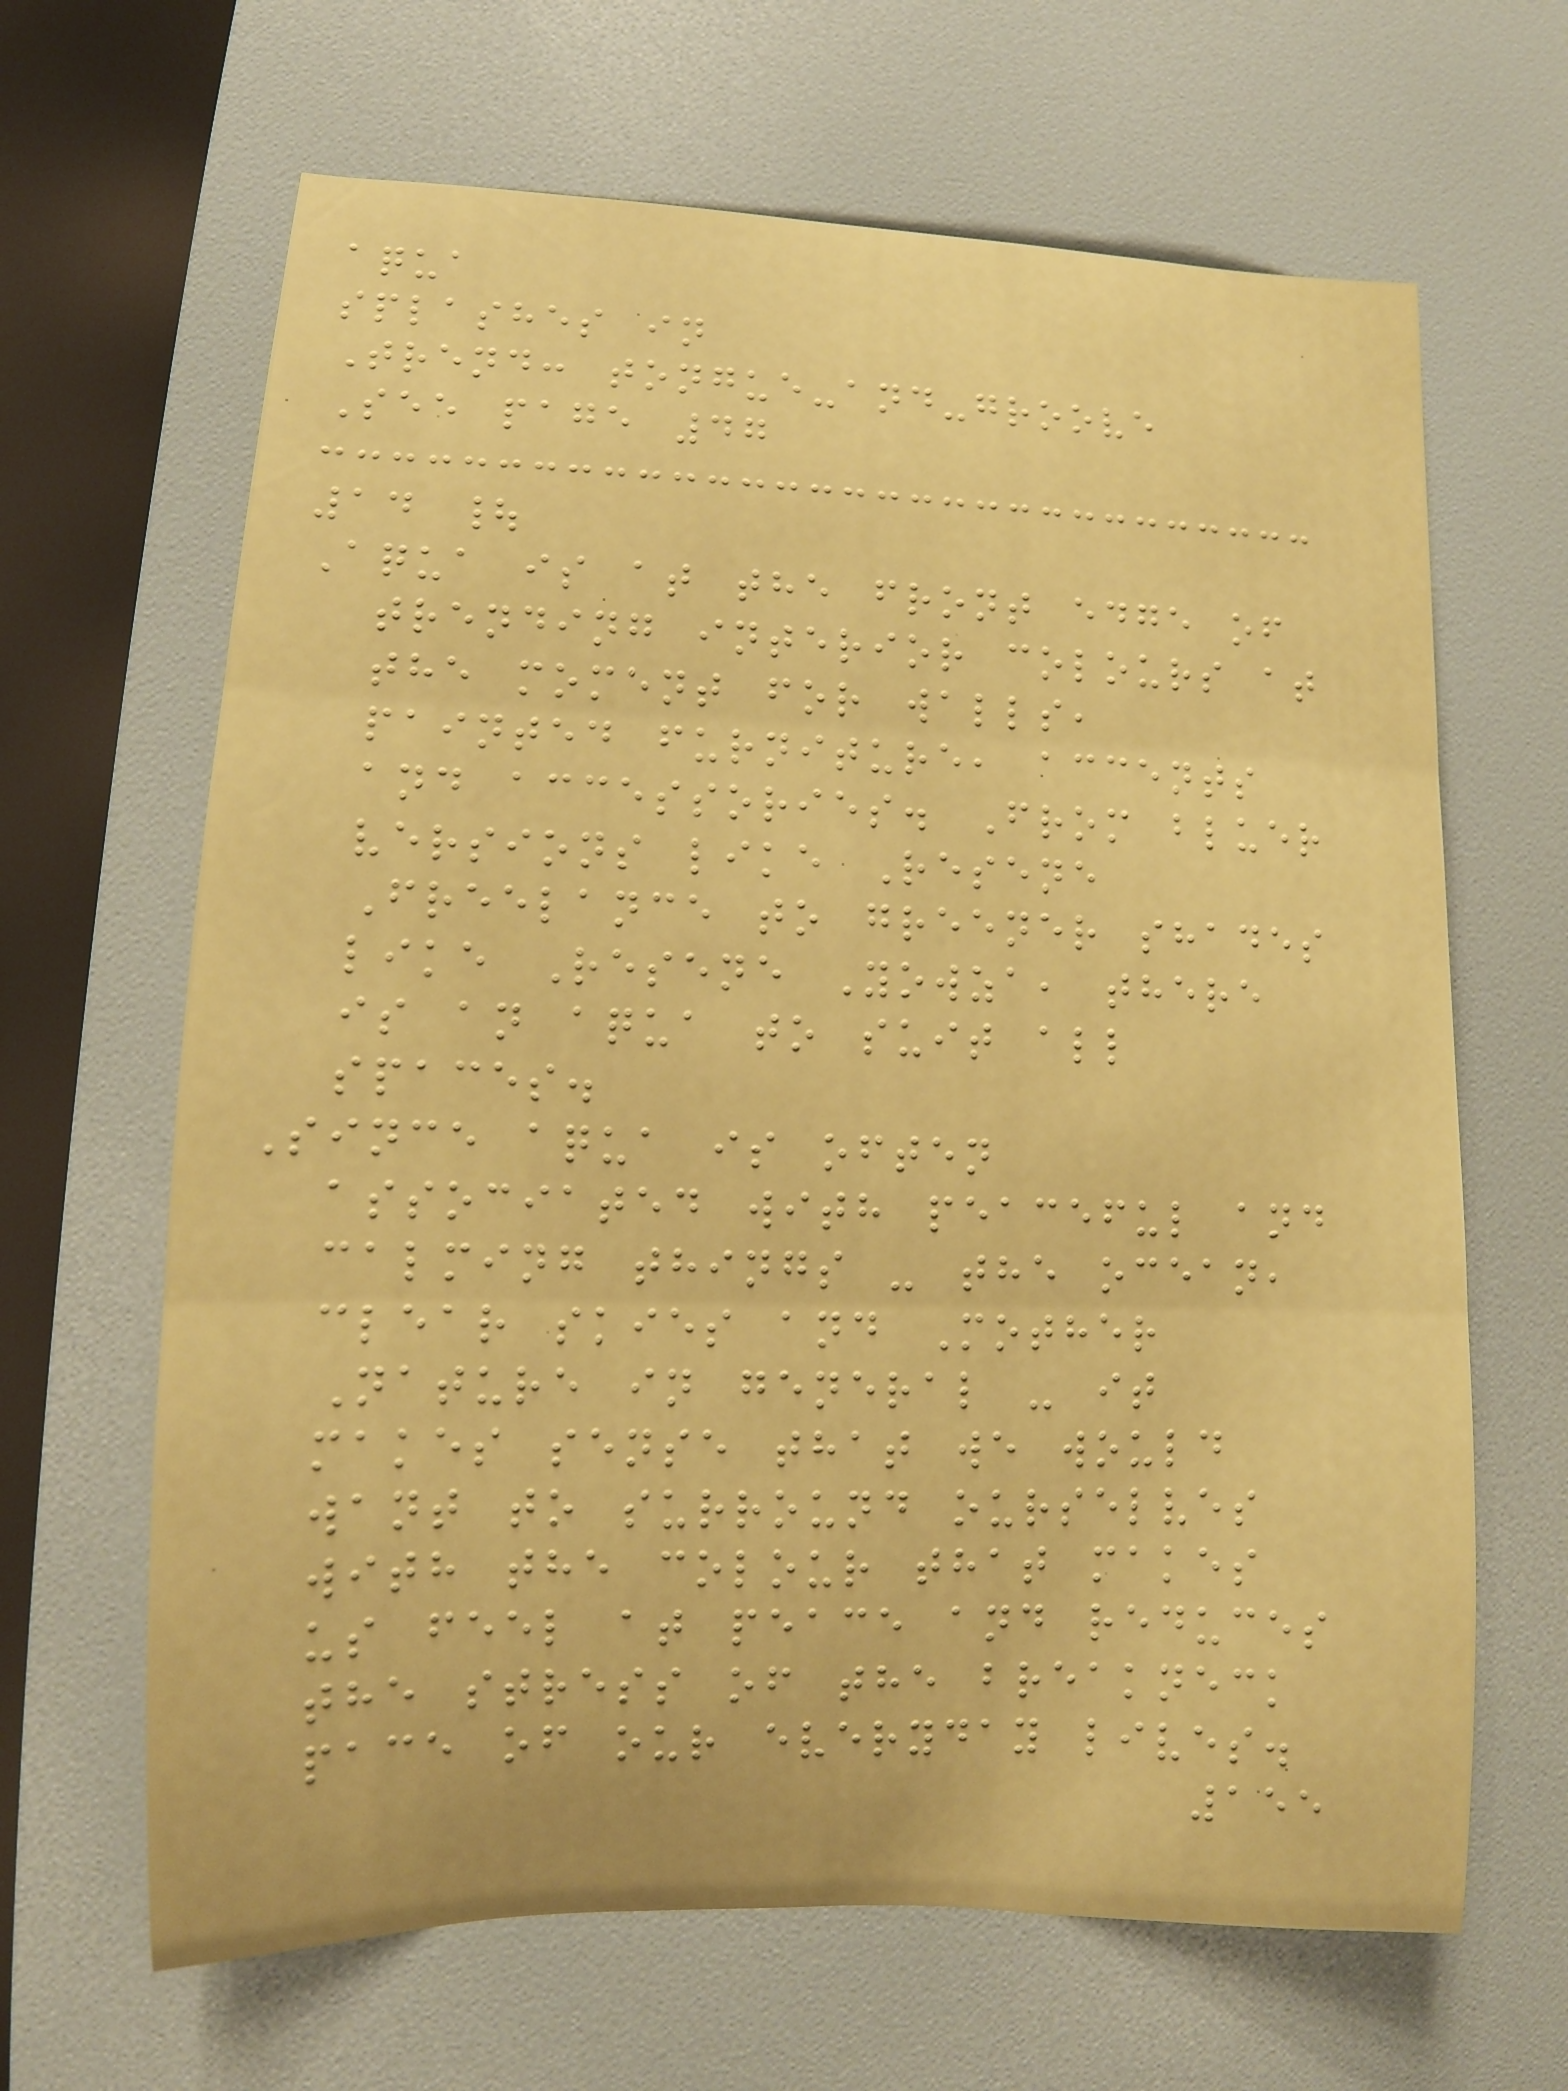aqua
splashes in
Trend: tongue-and-groove
See page 47
14 |
Aqua is at the front edge of
trending interior colours at
the moment for walls,
painted furniture, accents
and accessories. From bluer
versions like Resene
Freelance to greener shades
like Resene Yowza, there
is an aqua to suit all
spaces.
Since aqua is often
associated with peaceful and
calming things - the ocean,
clear skies and Mother
Nature in general - it
makes sense that we would
want to surround ourselves
with the colour that makes
us feel at peace and reduces
the stress of the breakneck
pace of our everyday lives.
155
